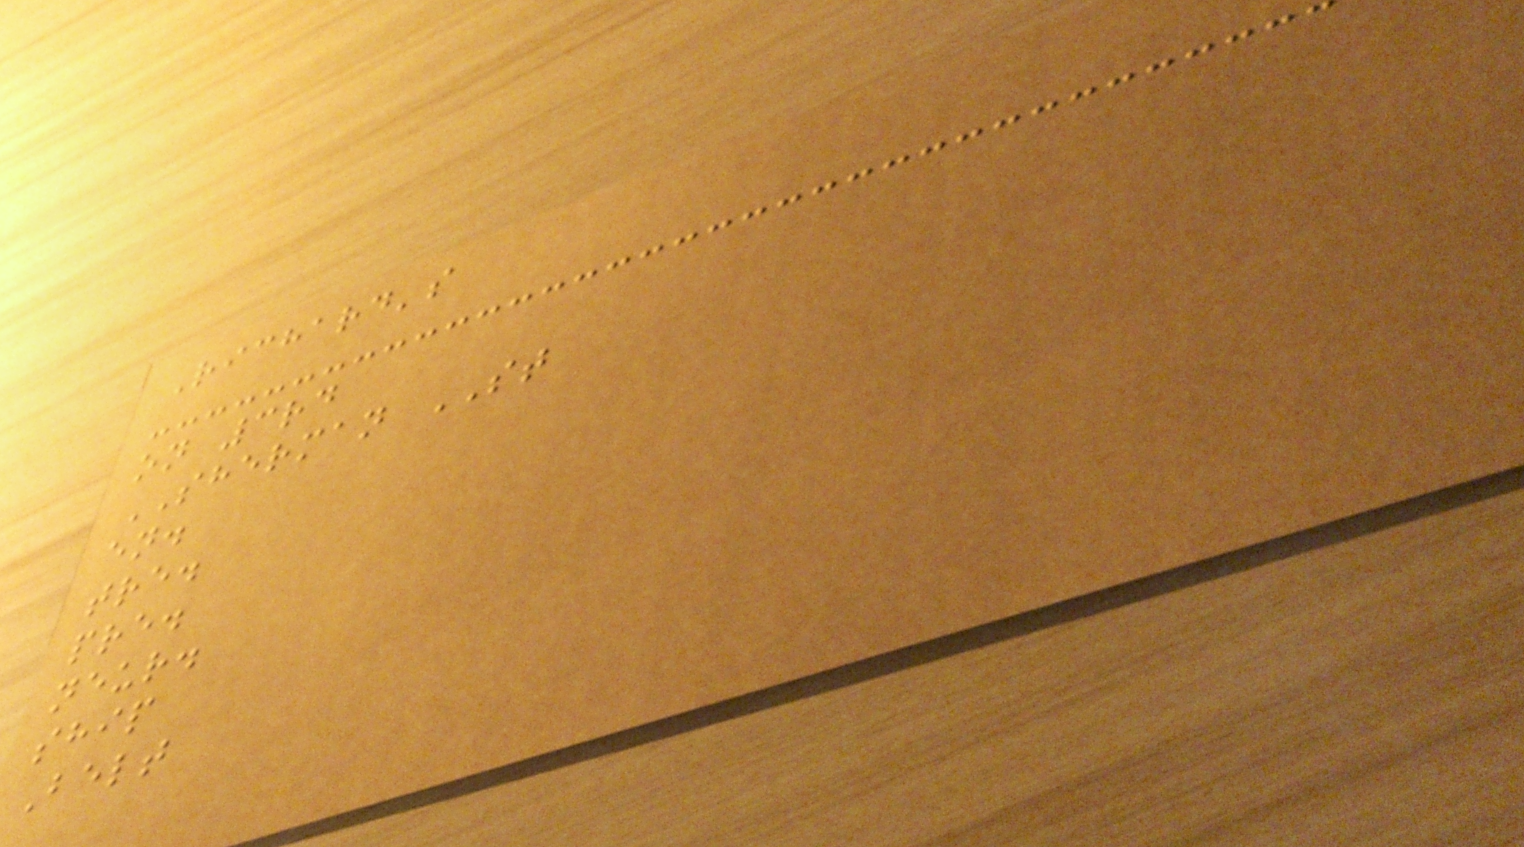Richard's
on 3rd
SHERMAN ST
en.
tre.
pre.
neur.
ship
Belt
